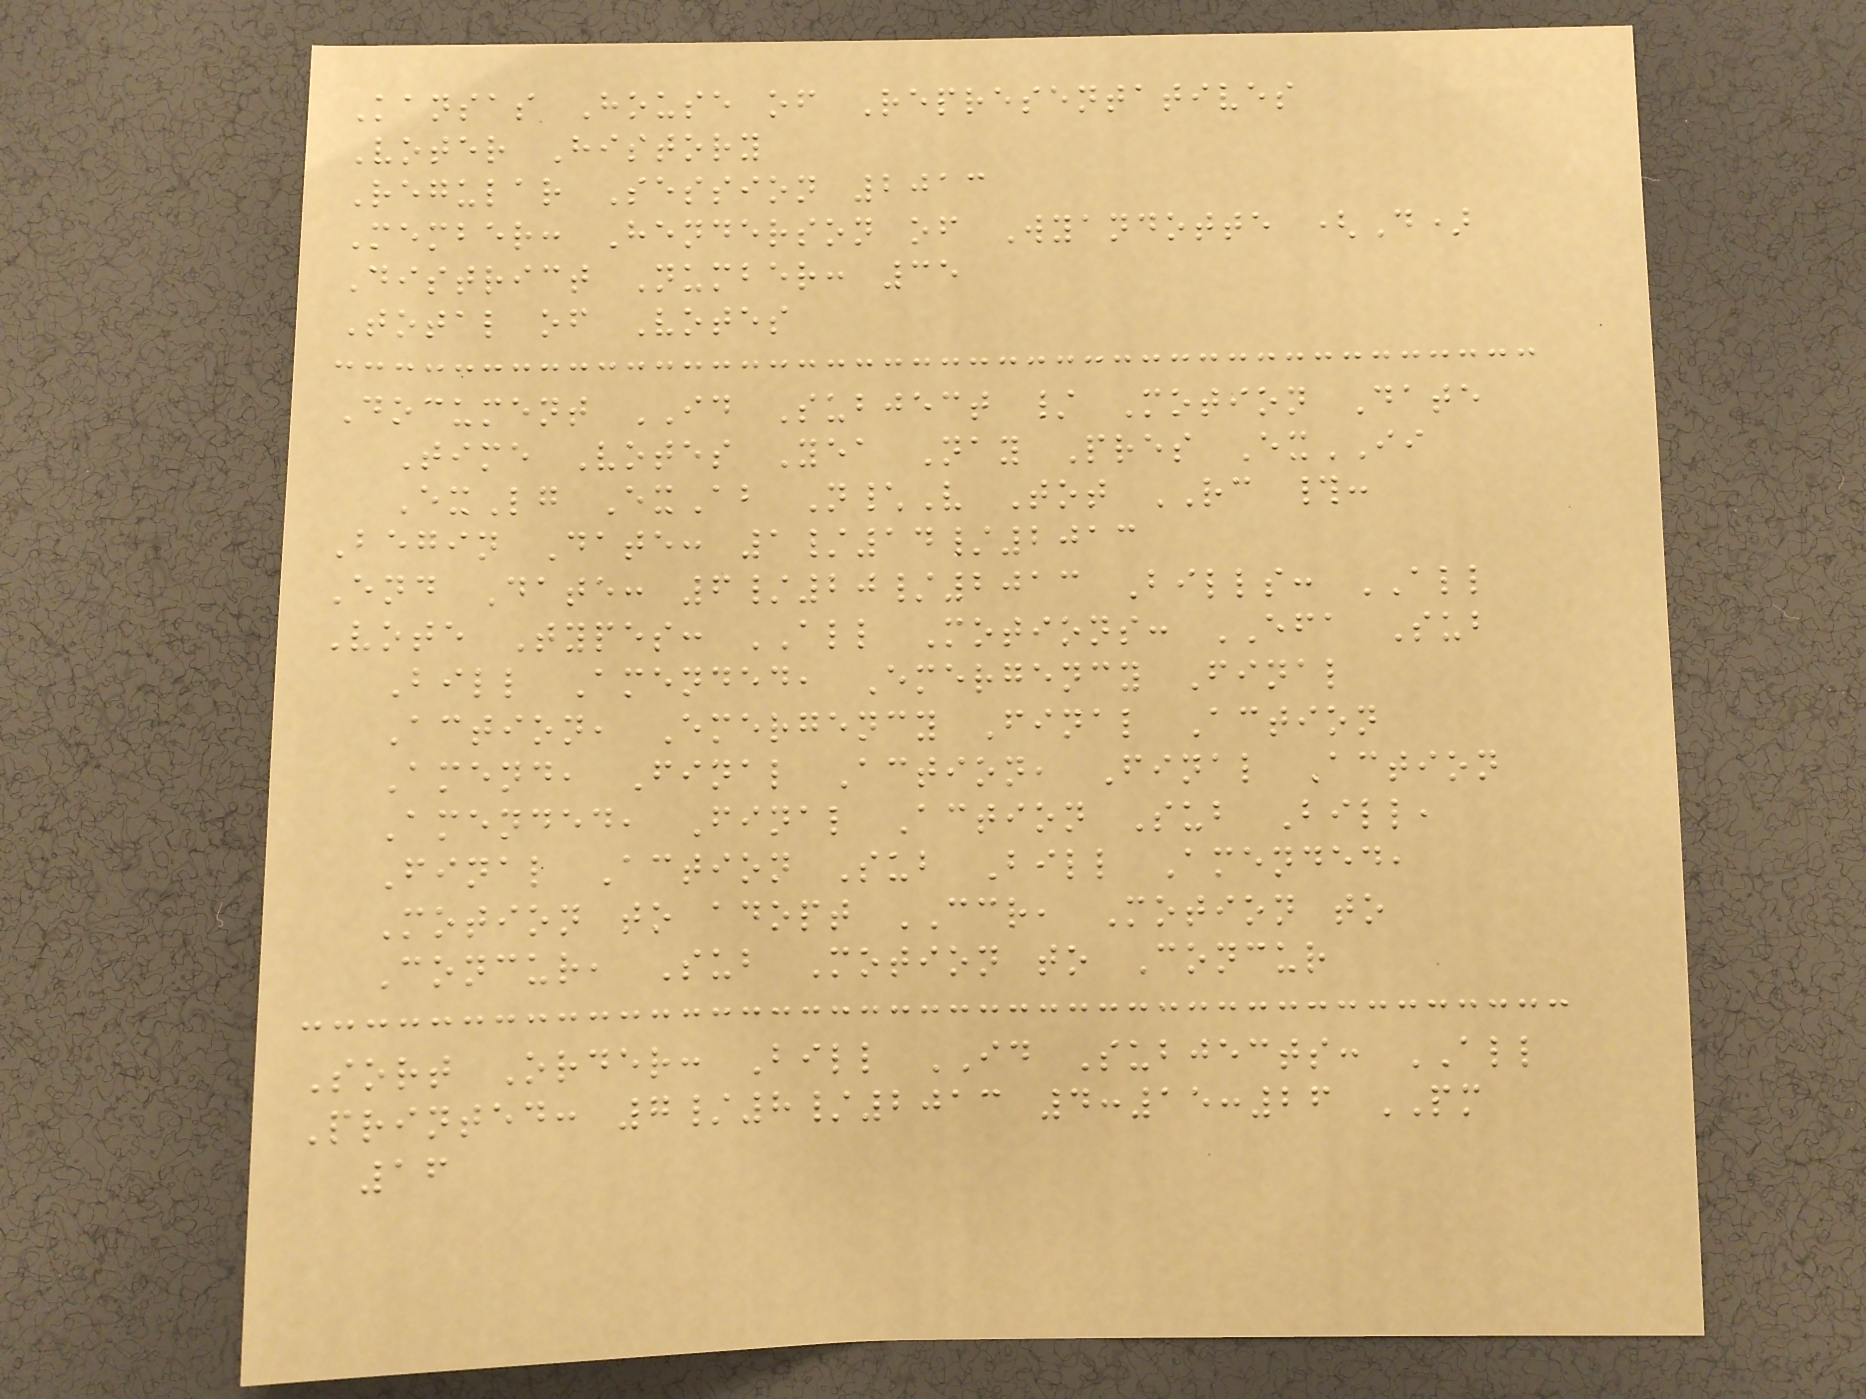Kansas House of Representatives
Voter History
Regular Session 2013
Member: Henderson of Wyandotte (D)
District Number: 35
Total of Votes
Document ID Subject / Motion Date
Time Votes Yea Nay Pres ExII
ExLg ExAb N\V Tot RC #:
Begin Date: 1/14/2013
End Date: 6/20/2013 Bills: ALL
Vote Types: ALL Motions: EFA Sub
Bill Amended, Emergency Final
Action, Emergency Final Action
Amend, Final Action, Final Action
Amended, Final Action Sub Bill,
Final Action Sub Bill Amended,
Motion to adopt CCR, Motion to
Concur, Sub Motion to Concur
Sort Order: Bill ID Subjects: ALL
Printed: 7/8/2013 4:15:26 PM
16
